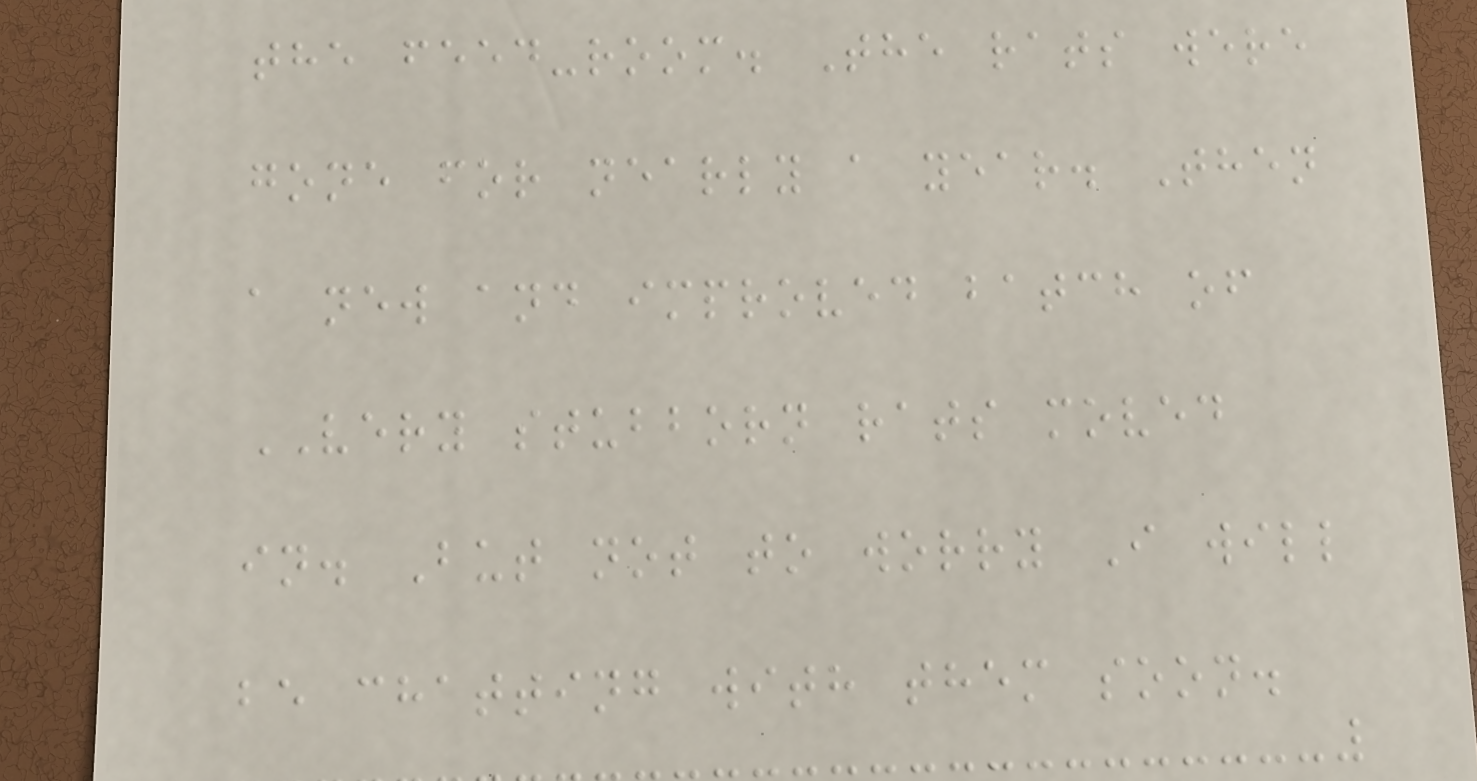the feed-room. The rats were
gone for nearly a year. Then
a new and improved batch of
VERY stubborn rats moved
in. But not to worry I will
be chatting with them soon.
